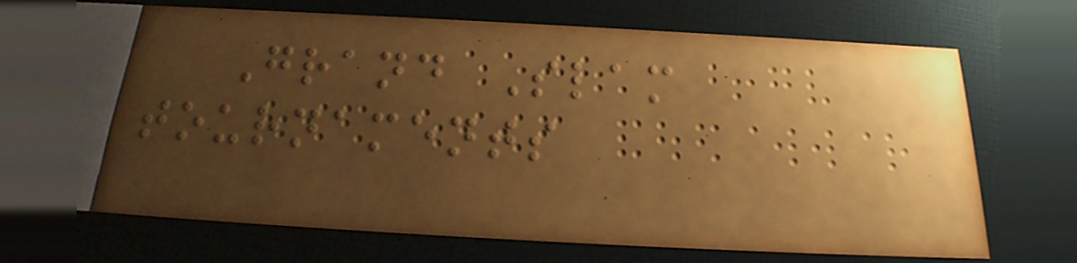Grand Slam
tournaments
